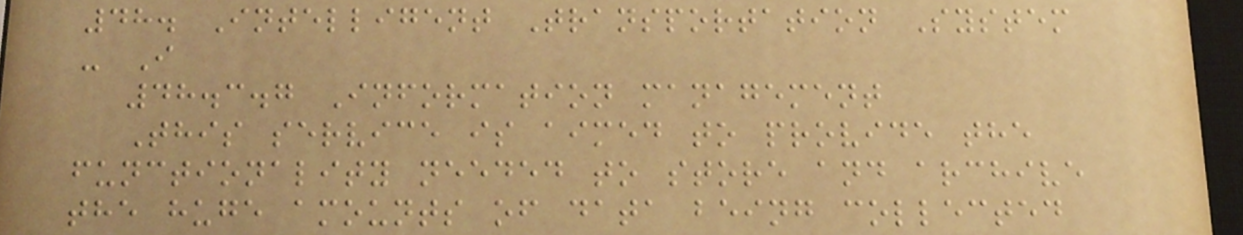48. Intelligent Transportation System
- I
48.3.7 Information management
This service is aimed to provide the
functionality needed to store and archive
the huge amounts of data being collected
